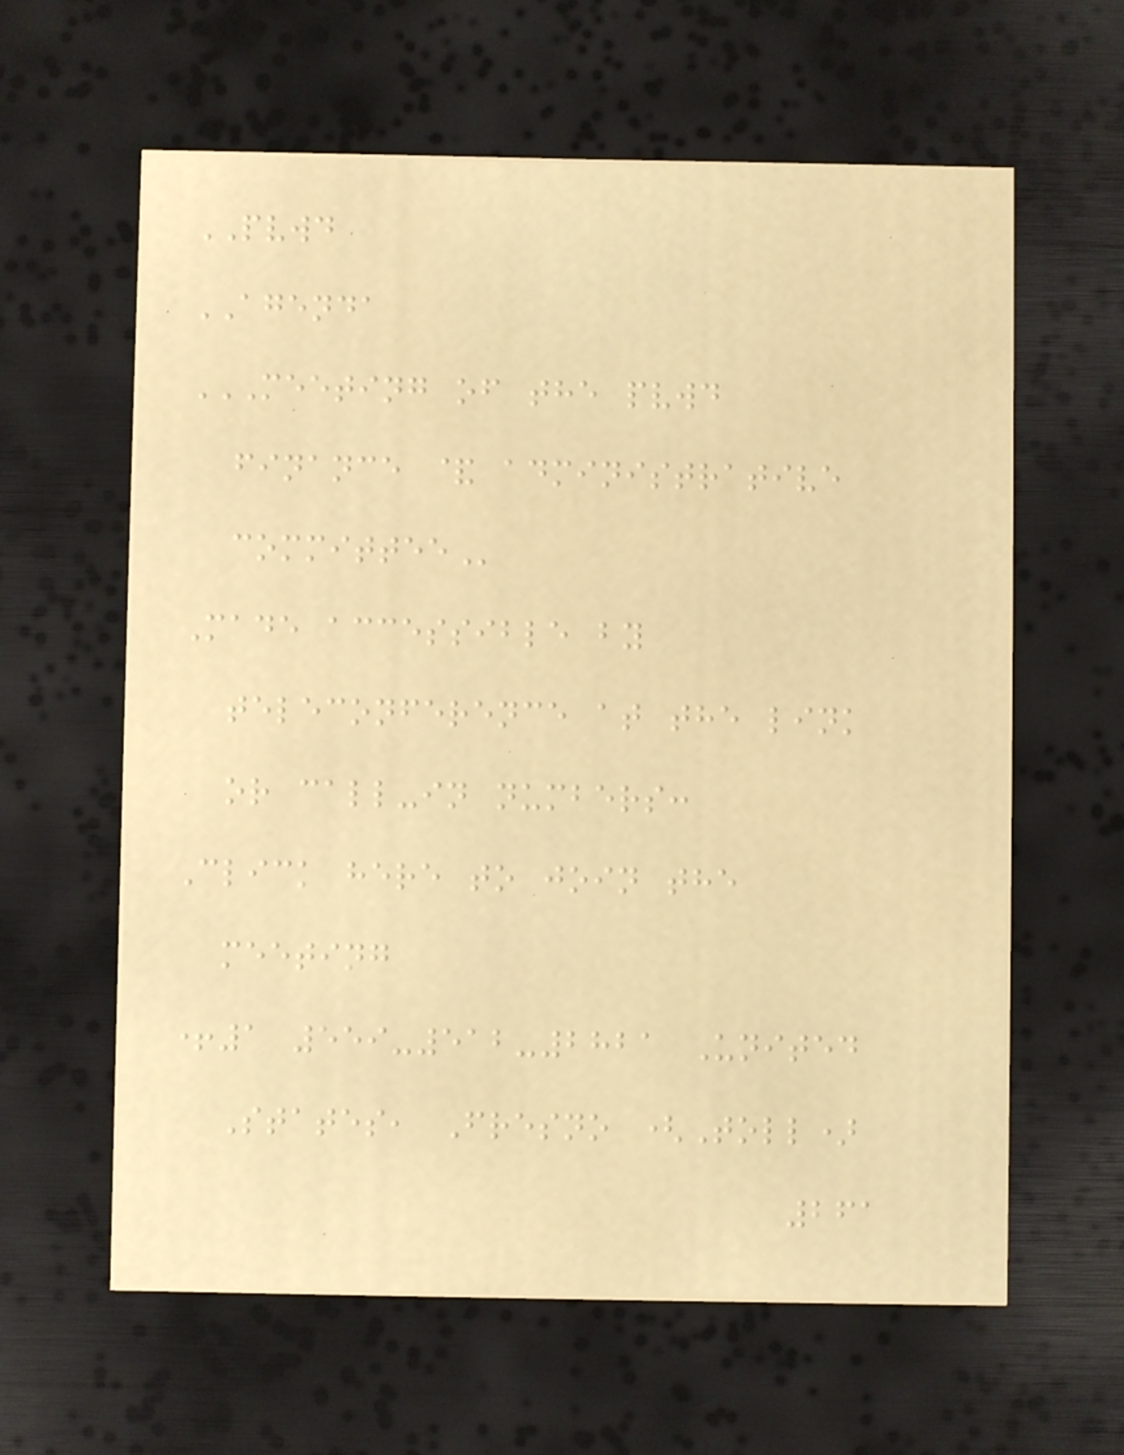PVWD
AGENDA
MEETING OF THE PVWD
FINANCE & ADMINISTRATIVE
COMMITTEE
Made accessible by
teleconference at the link
or call-in numbers:
Click here to join the
meeting
+1 559-512-2821 United
States, Fresno (Toll)
261
